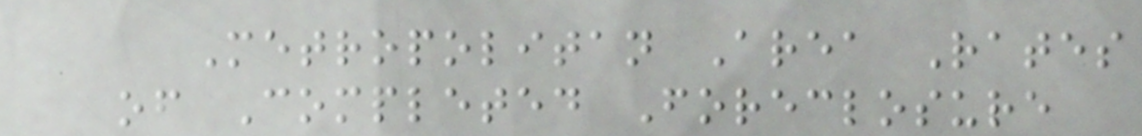Metropolitan Area Rates
of Completed Foreclosure
